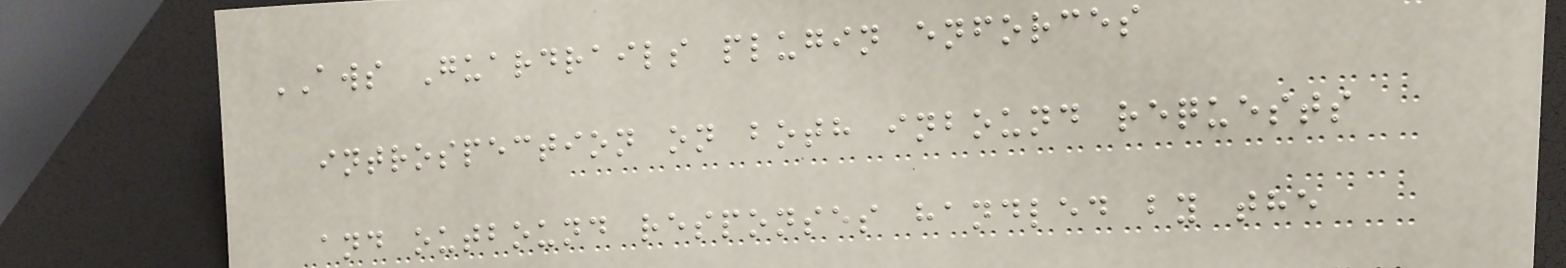AWS Guardrails plugin enforces
introspection on both inbound requests
and outbound responses handled by the
